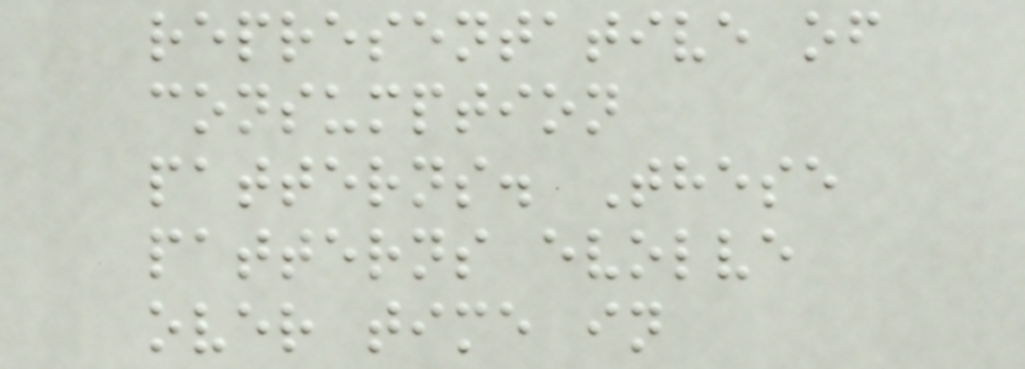representative of
consumption
patterns. These
patterns evolve
over time in
